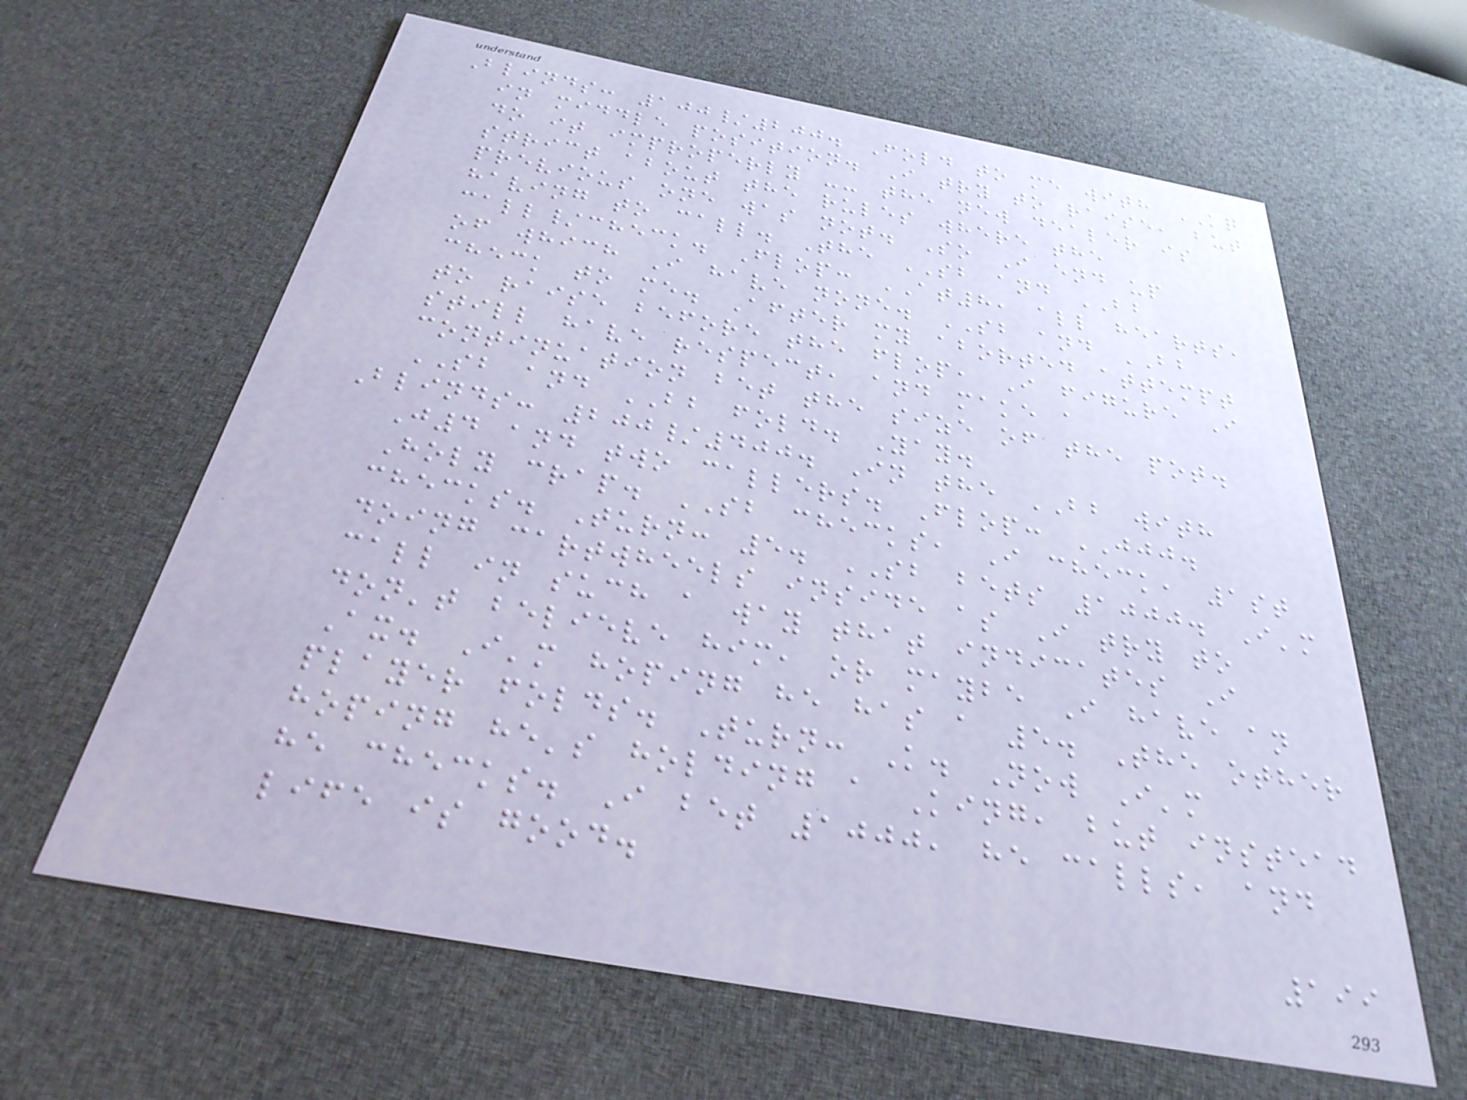Blinds: 100/200. Fold to me with KQ
in middle position. I try to raise, but
do it improperly -- the new dealer is
strict about the rules where the
previous one was not. So I end up
having to call. The SB and BB
call/check. Flop: AT8, all hearts,
of which I have none. SB and BB
check to me. After my aborted attempt
to raise before the flop, I figure I
still have respect, and make a
continuation bet the size of the pot.
SB and BB fold. Yay.
Blinds: 200/400. In the BB with
J4 and two callers. Flop: JJJ.
Holy crap. SB checks, I check, 1st
checks. Turn: 5. SB bets 1000. I'm
doing cartwheels inside as I try to
call in such a way that indicates I
don't believe him, or maybe I have an
Ax. I'm hoping he has a 5. The other
player folds. Turn: K. Now I'm
hoping he's holding a King, but instead
he checks. I bet 1000, he calls, and
life is good.
199
